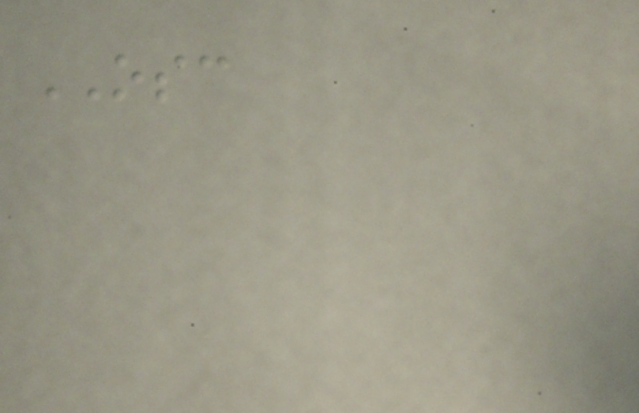OSC
